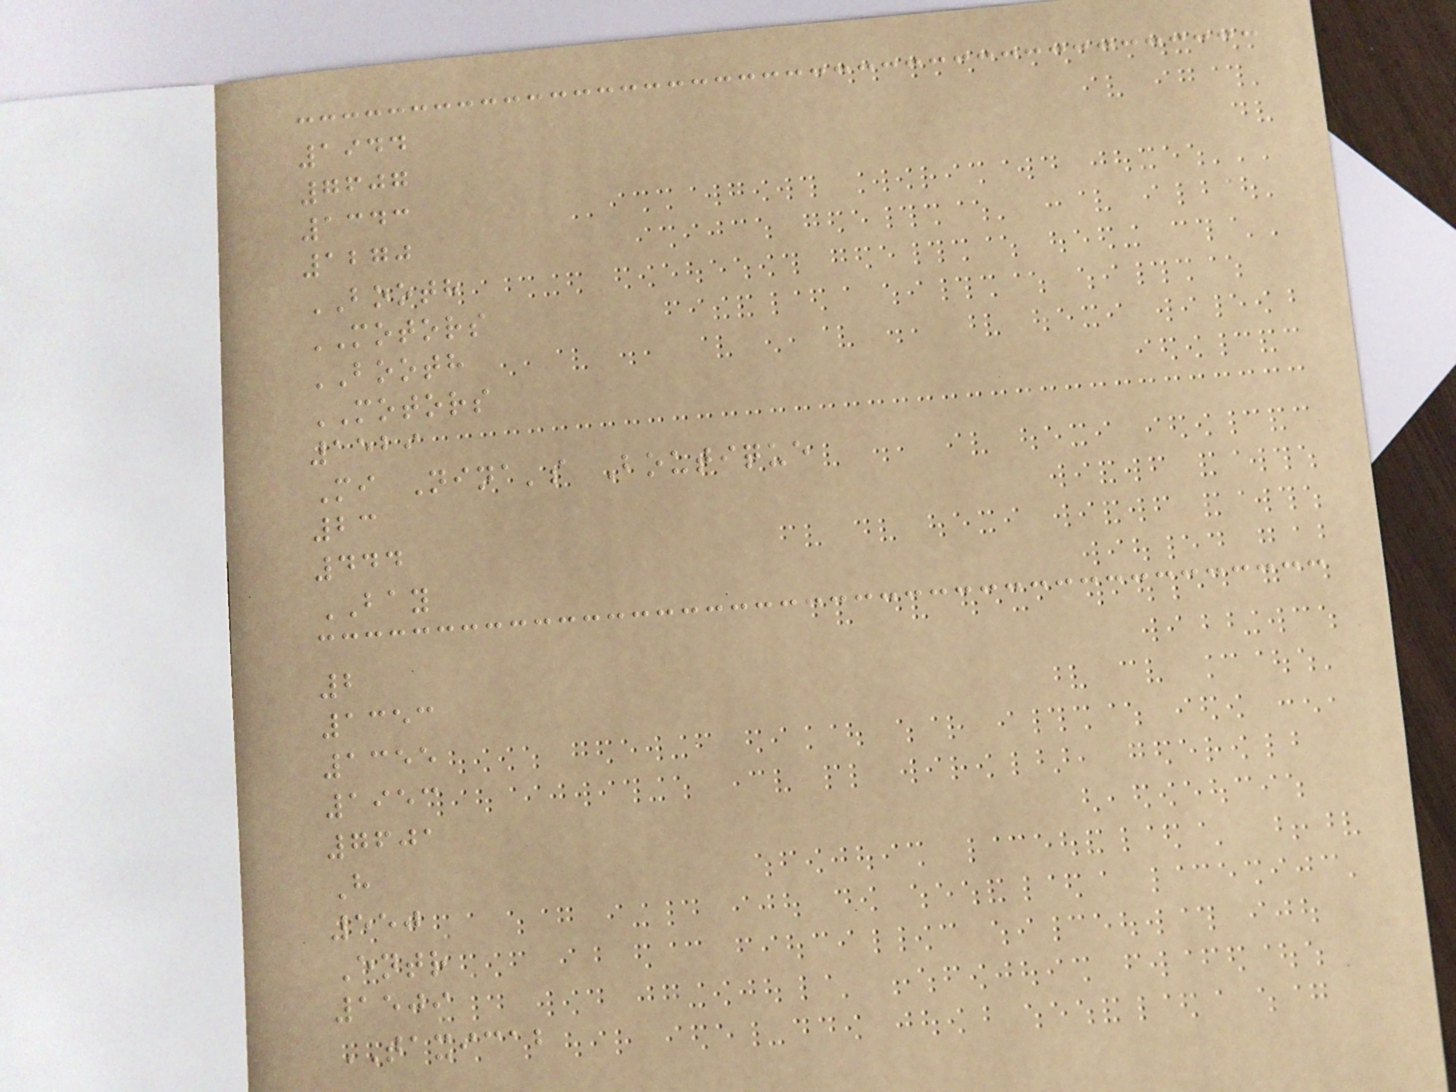1944
7607
1343
1270
BOOTH
MOTORS
BOOTH
MOTORS
1529
Mi Nina's Boutique
23
444
BAY
2
1353
1355
1953
7601
H
550
Entr
1509
TAXICAB
